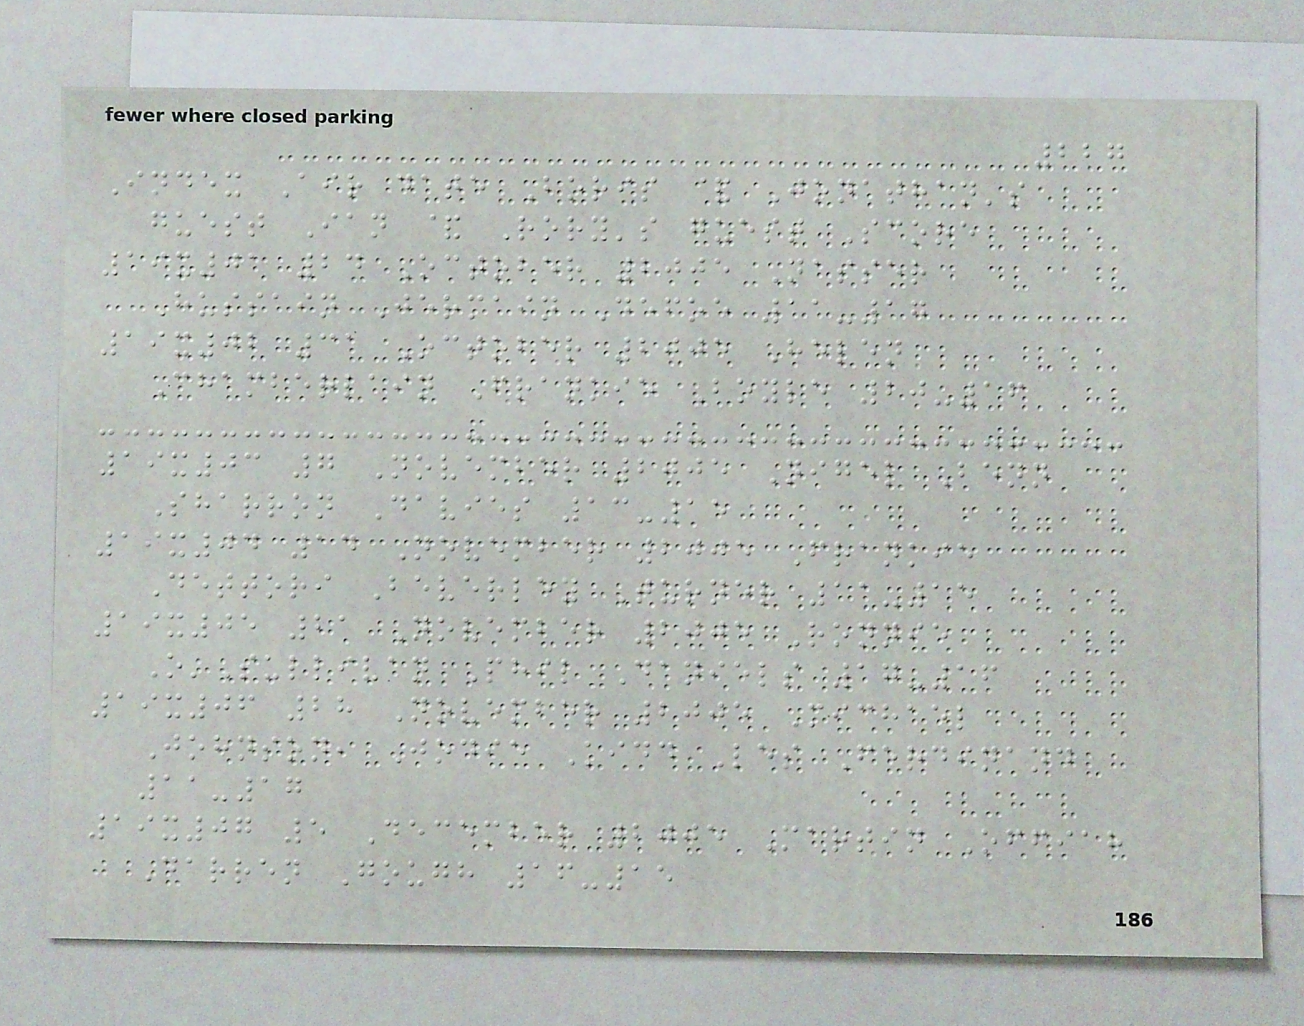227
Index Air date Boris & Jonathan's
guest Ian & Rory's guest Score
19x01 24 October 2005 Nasser
Hussain Jermain Defoe 11-17
19x02 31 October 2005 Helen
Chamberlain Frankie Boyle 20-16
19x03 7 November 2005 Nigel Benn
Sharron Davies 13-15
19x04 14 November 2005 Frankie
Dettori Beverley Turner 11-15
19x05 21 November 2005 Ronnie
O'Sullivan Phil Daniels 17-16
19x06 28 November 2005 Michael
Johnson, Jodie Kidd Les Ferdinand
11-17
19x07 5 December 2005 Martin Offiah
Darren Gough 16-15
